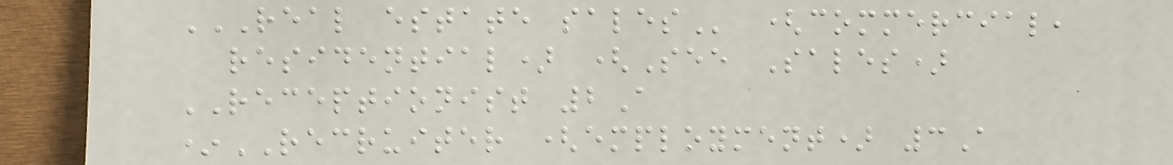REAL ESTATE SALES (commercial,
residential) (See Sales)
RECEPTIONIST 2A
*RECRUITER (employment) 3A
